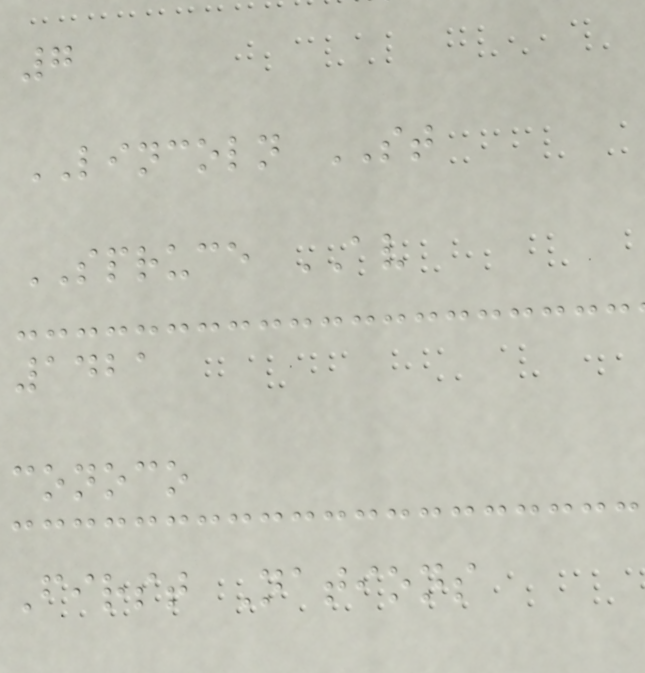7
LINCOLN ST
SPRUCE AV
1421
conoco
First Nations
